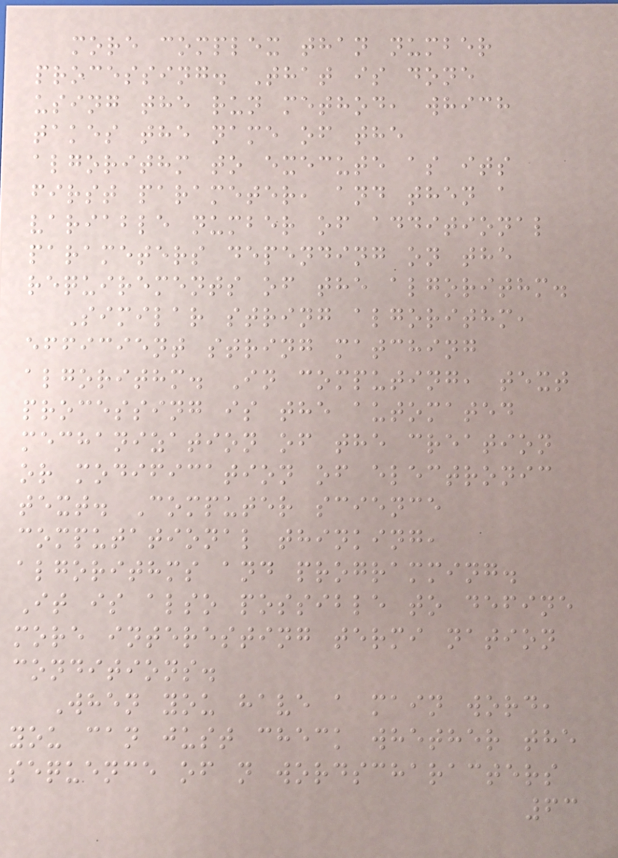more complex than number
processing. That is done
using the run method, which
takes the name of the
algorithm to execute as its
first parameter, and then a
variable number of additional
parameters depending on the
requirements of the algorithm.
Similar string algorithm,
efficient string matching
algorithm. In computing, text
processing is the automated
mechanization of the creation
or modification of electronic
text. Computer science
computational thinking,
algorithms and programming.
It is also possible to define
more interesting termi nation
conditions.
When you have a main word,
you can just check whether the
sequence of n wordscharacters
63
